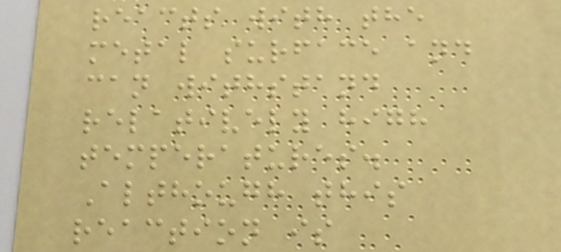reacts with the
metal surface and
can withstand
relatively high
temperatures.
Although this
reaction is
